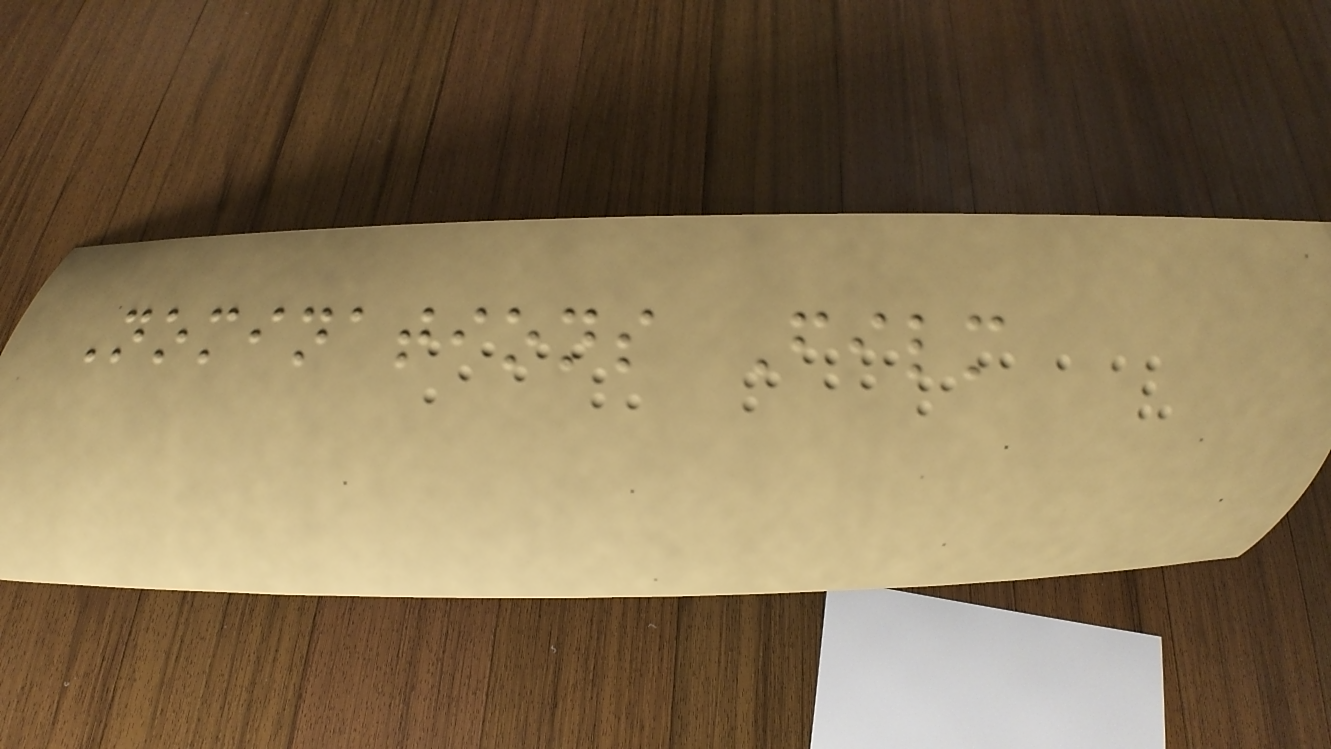Nominations Film
